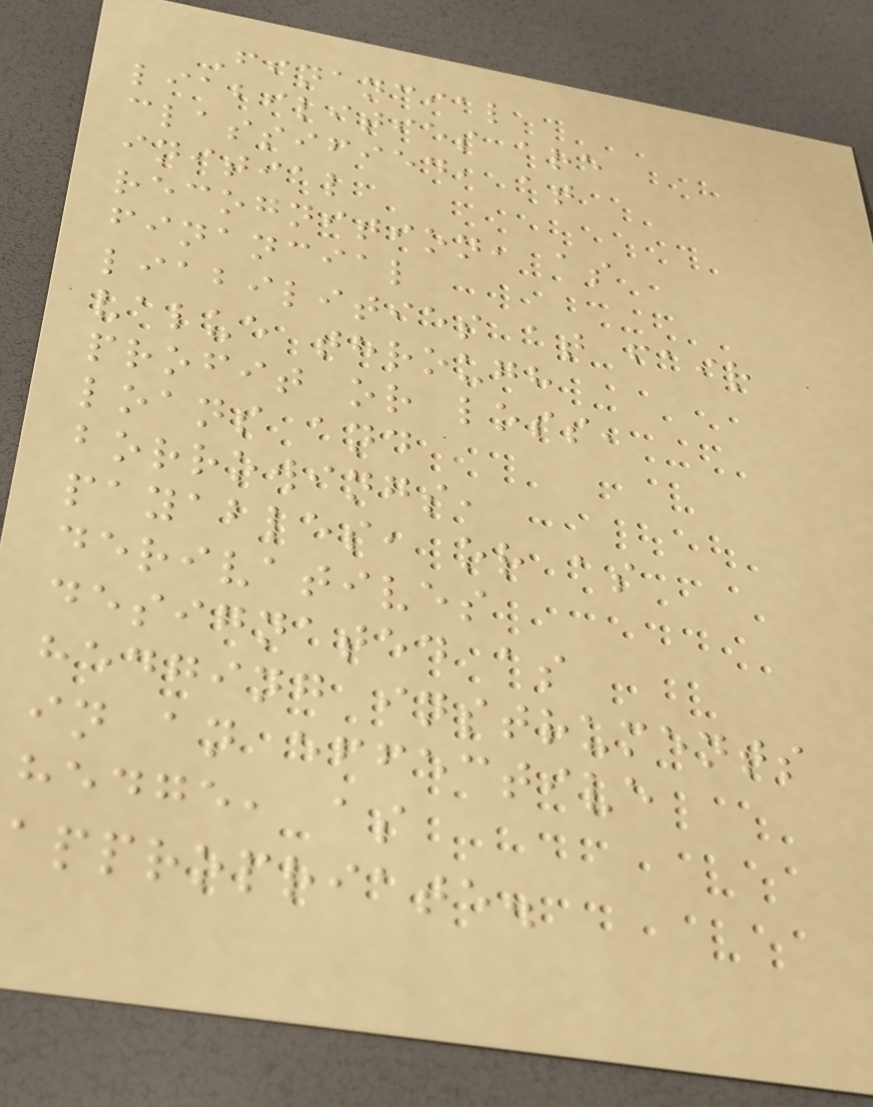Financial
liabilities are
classified, at
initial
recognition, as
financial
liabilities at fair
value through
profit or loss,
loans and
borrowings,
payables, or as
derivatives
designated as
hedging instruments
in an effective
hedge, as
appropriate.
